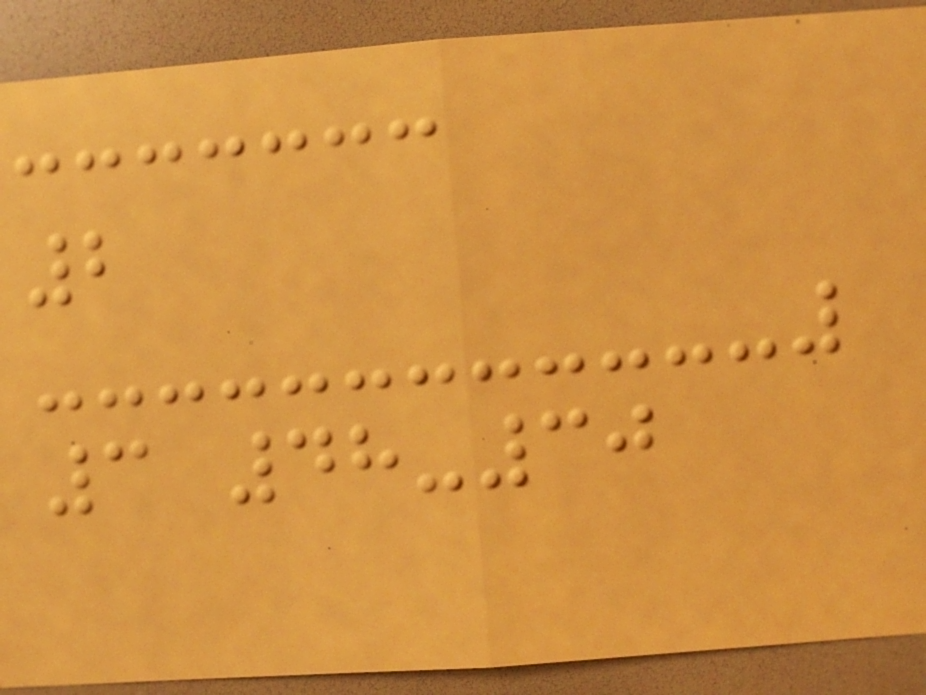2
3 48-30
